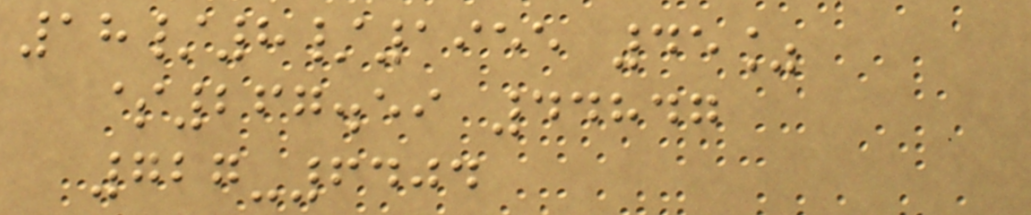18/8/1955 45%
$267.59 44847
727-6404
